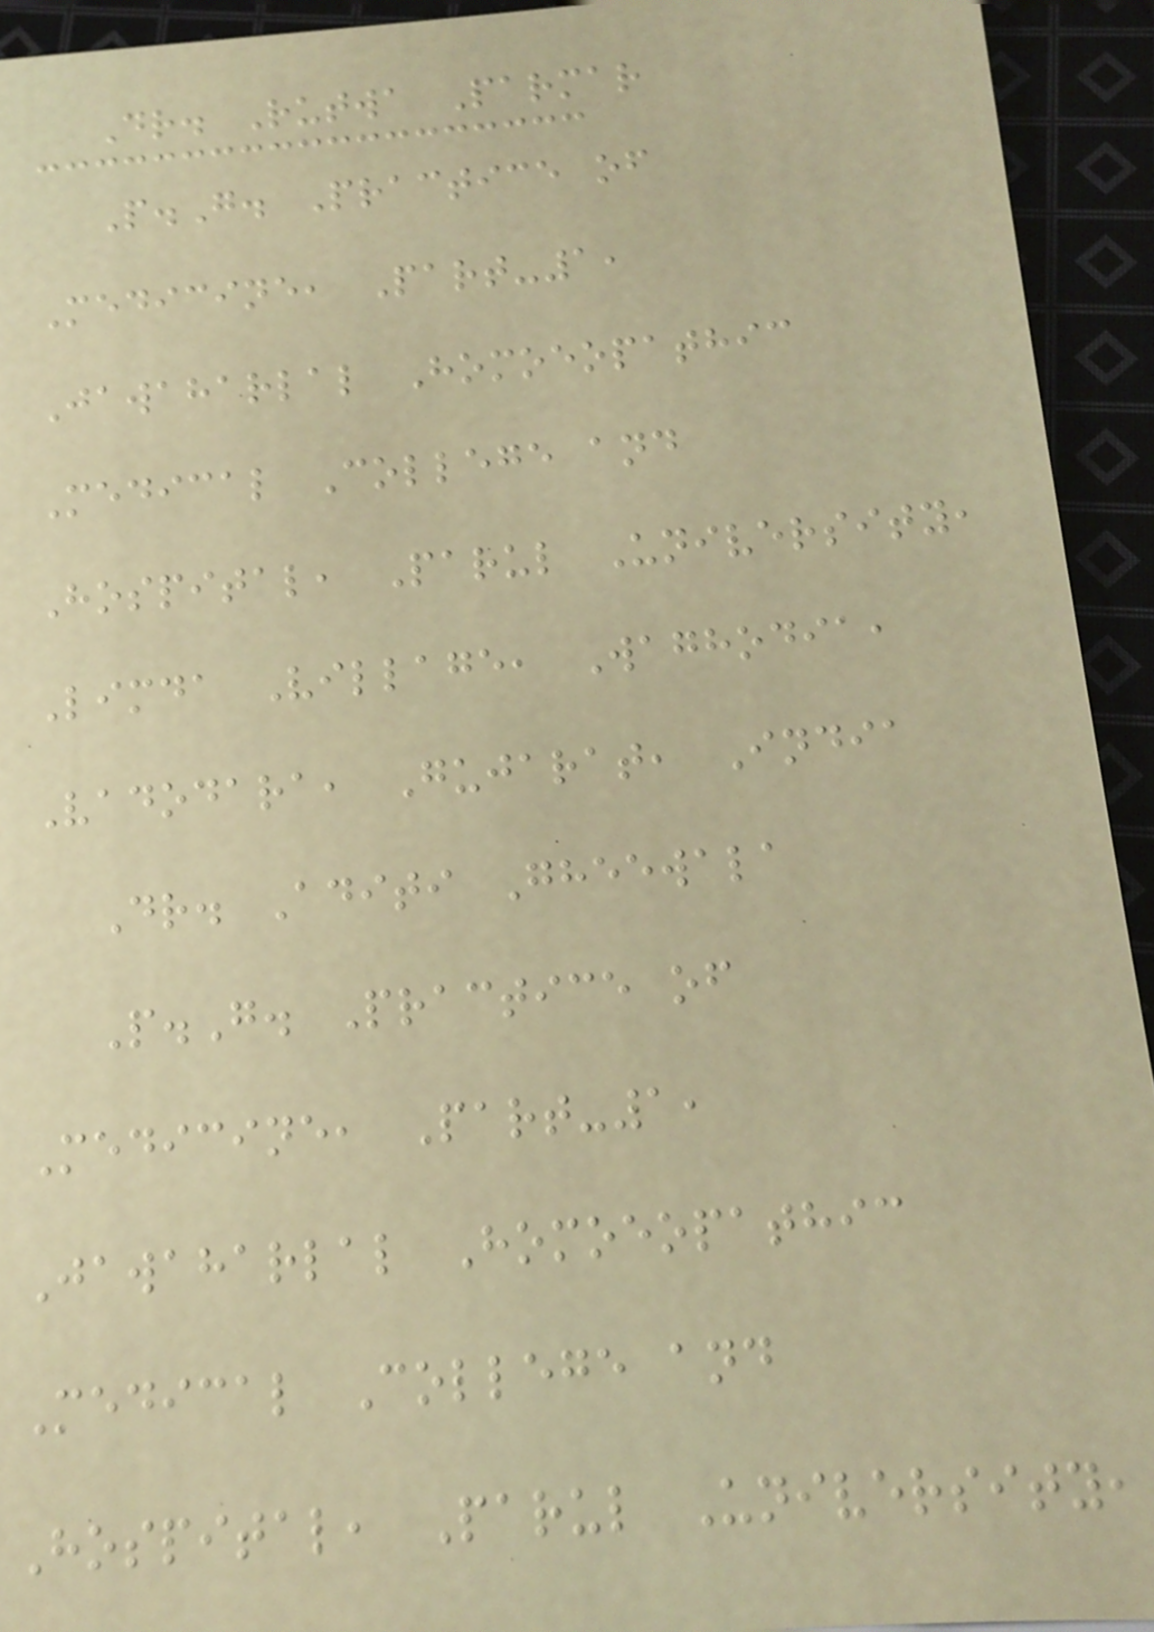Dr. Rutwa Parmar
P.G. Practice of
Medicine, Part-1,
Jawaharlal Homoeopathic
Medical College and
Hospital, Parul University,
Limda Village, Waghodia,
Vadodara, Gujarat, India
Dr. Aditi Gheewala
P.G. Practice of
Medicine, Part-1,
Jawaharlal Homoeopathic
Medical College and
Hospital, Parul University,
